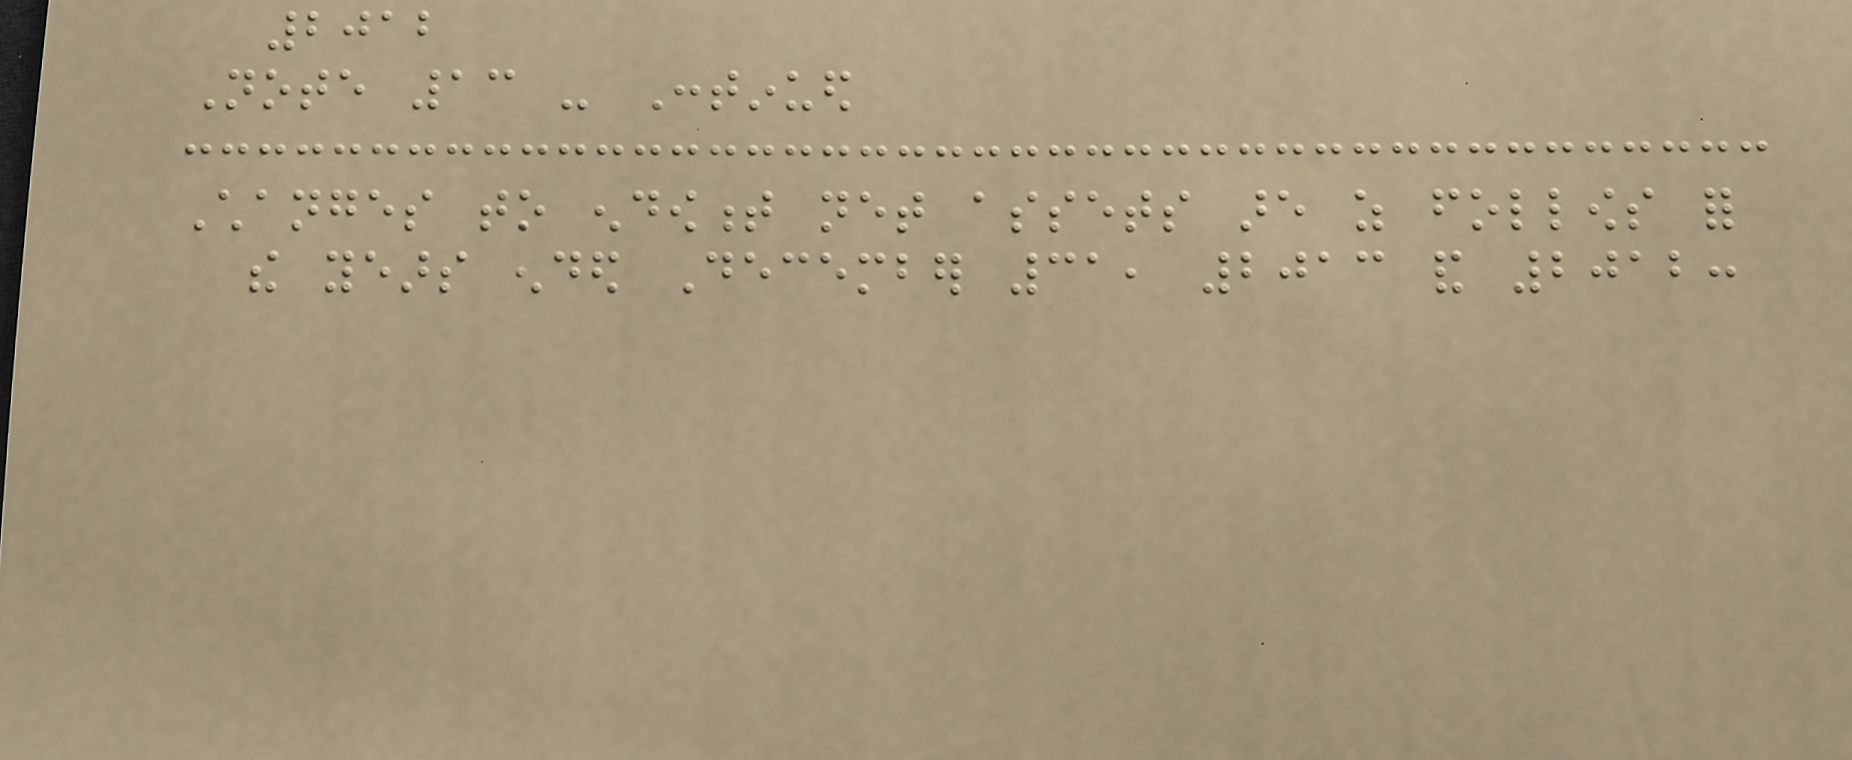2012
Note 13 - Continued
Changes to endowment net assets are as follows for
the years ended December 31, 2013 and 2012:
